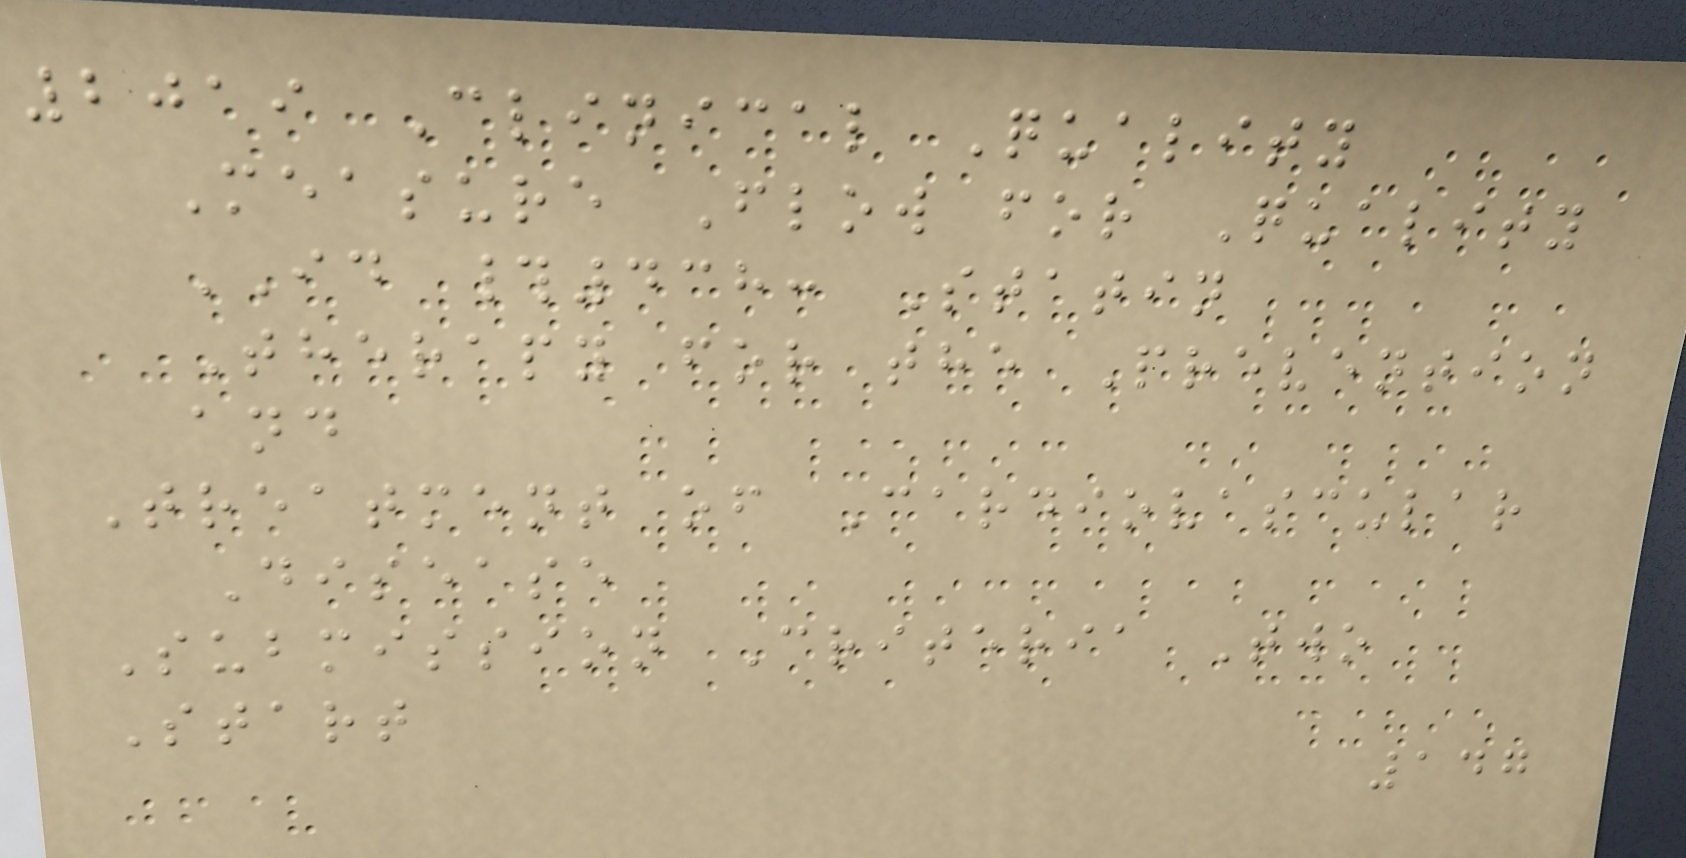2019 Clinical Quality
Measure Flow for Quality
ID #438: Statin
Therapy for the Prevention
and
Treatment of Cardiovascular
Disease
Submission Criteria Two
Start
147
